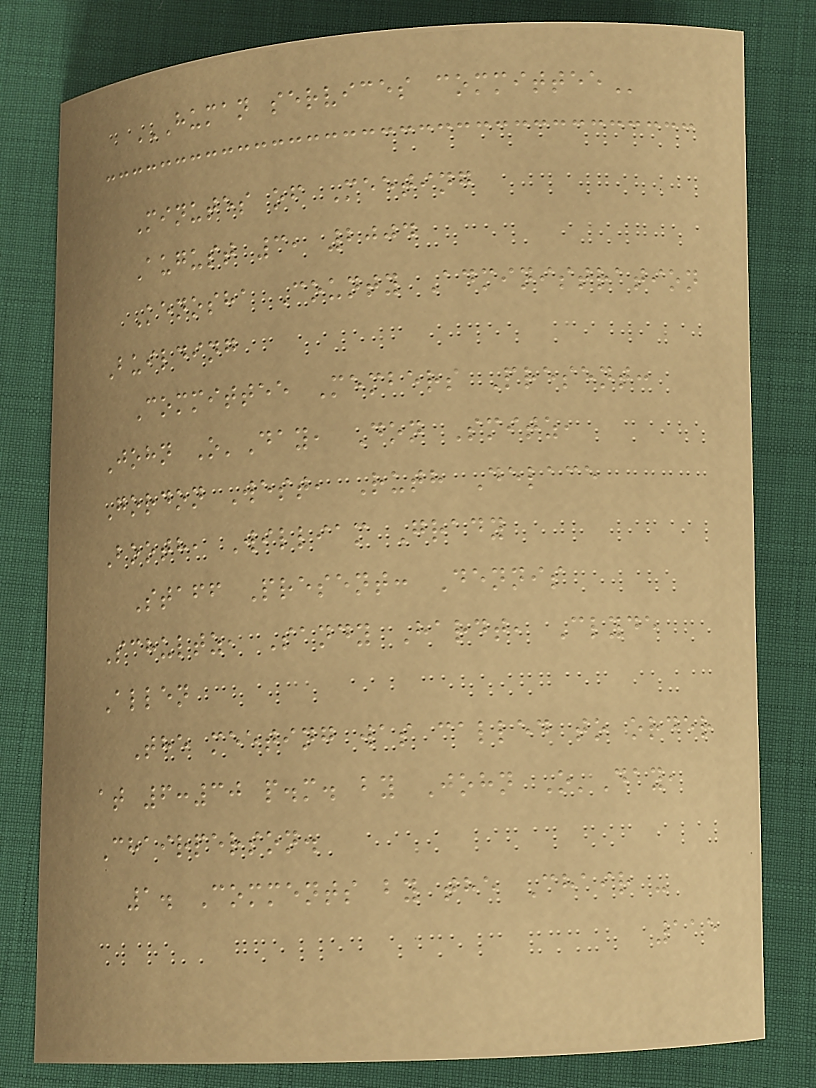HUMAN SERVICES COMMITTEE
Minutes of Meeting
August 3, 2004
Kenosha County Administration
Building
Committee Members Present:
John O'Day, Don Smitz,
Gordon West, Ruth Delace
Booth, William Grady
Staff Present: Dennis
Schultz, Sandy Hardt, Clyde
Allen
The meeting was called to order
at 6:30 p.m. by John O'Day,
Chairperson.
1. Comments by the Chair -
115
